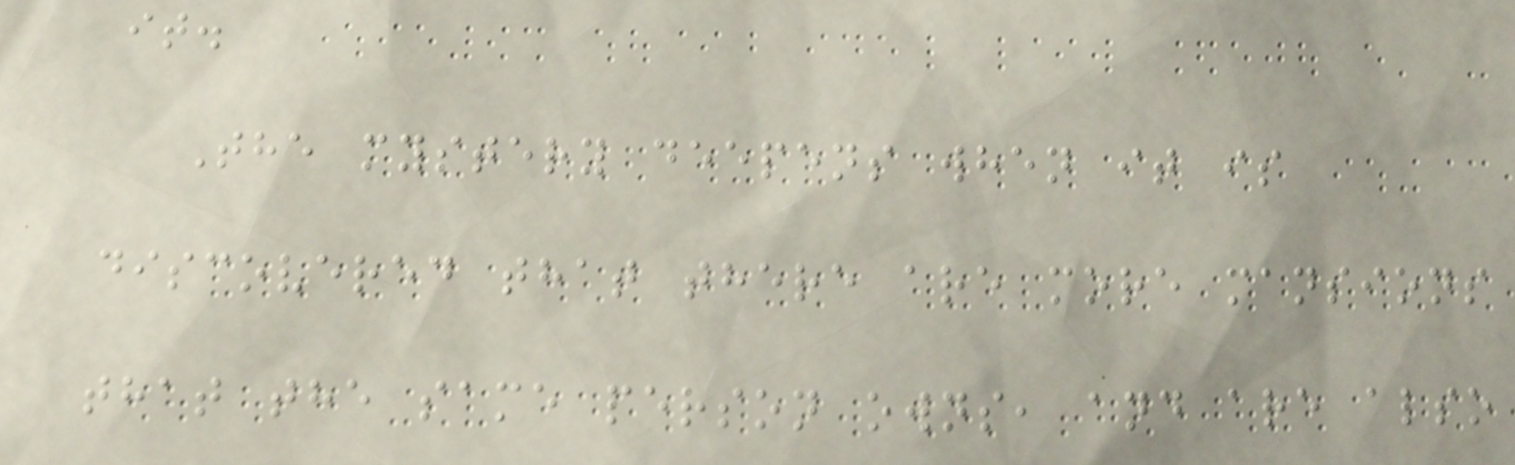it.
The mystery deepens when it is
discovered that there are more mansions
that the same person owns, and are also
